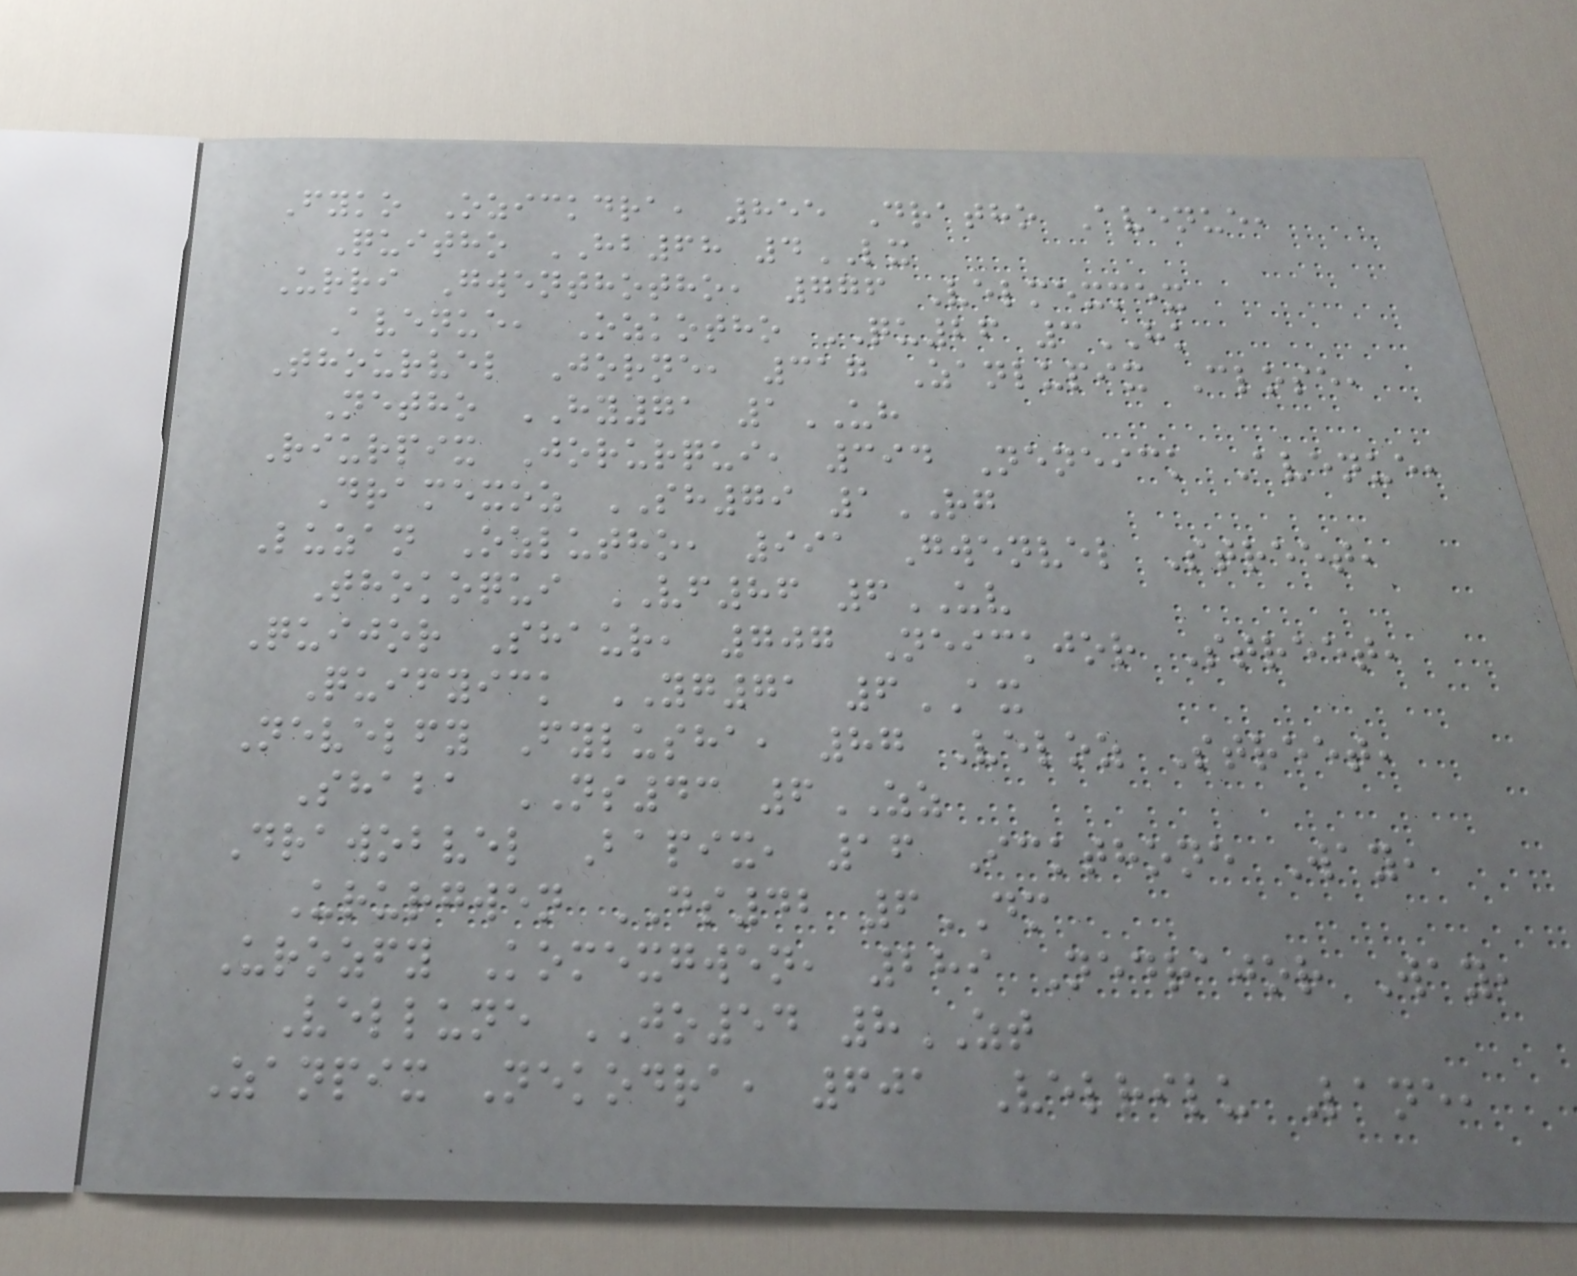Fyko Ozickdra, 855 Dratho Avenue,
Quitho HB68 4LX
Urri Gwenthotho, 776 Velmexmex
Avenue, Ozkotho QU26 3HK
Thourvel Jorne, 317 Zanlupix Close,
Netho HY71 1UH
Riurpix Jorurqui, 394 Neneick Avenue,
Dramexoz SH79 1RG
Luzan Ozlutho, 991 Gwenvel Street,
Thokoqui VF86 6UV
Quijor Shaur, 707 Neickjor Street,
Quifyick YG71 6AX
Nevelfy Fylusha, 87 Veloz Street,
Shaba NS43 6ZZ
Drawobvel Bapix, 16 Ickthone Way,
Ururgwen DS42 6DM
Urozfy Komexgwen, 289 Nedrajor Way,
Vellune JO54 8ZT
Zanpix Nekodra, 601 Velrilu Lane,
